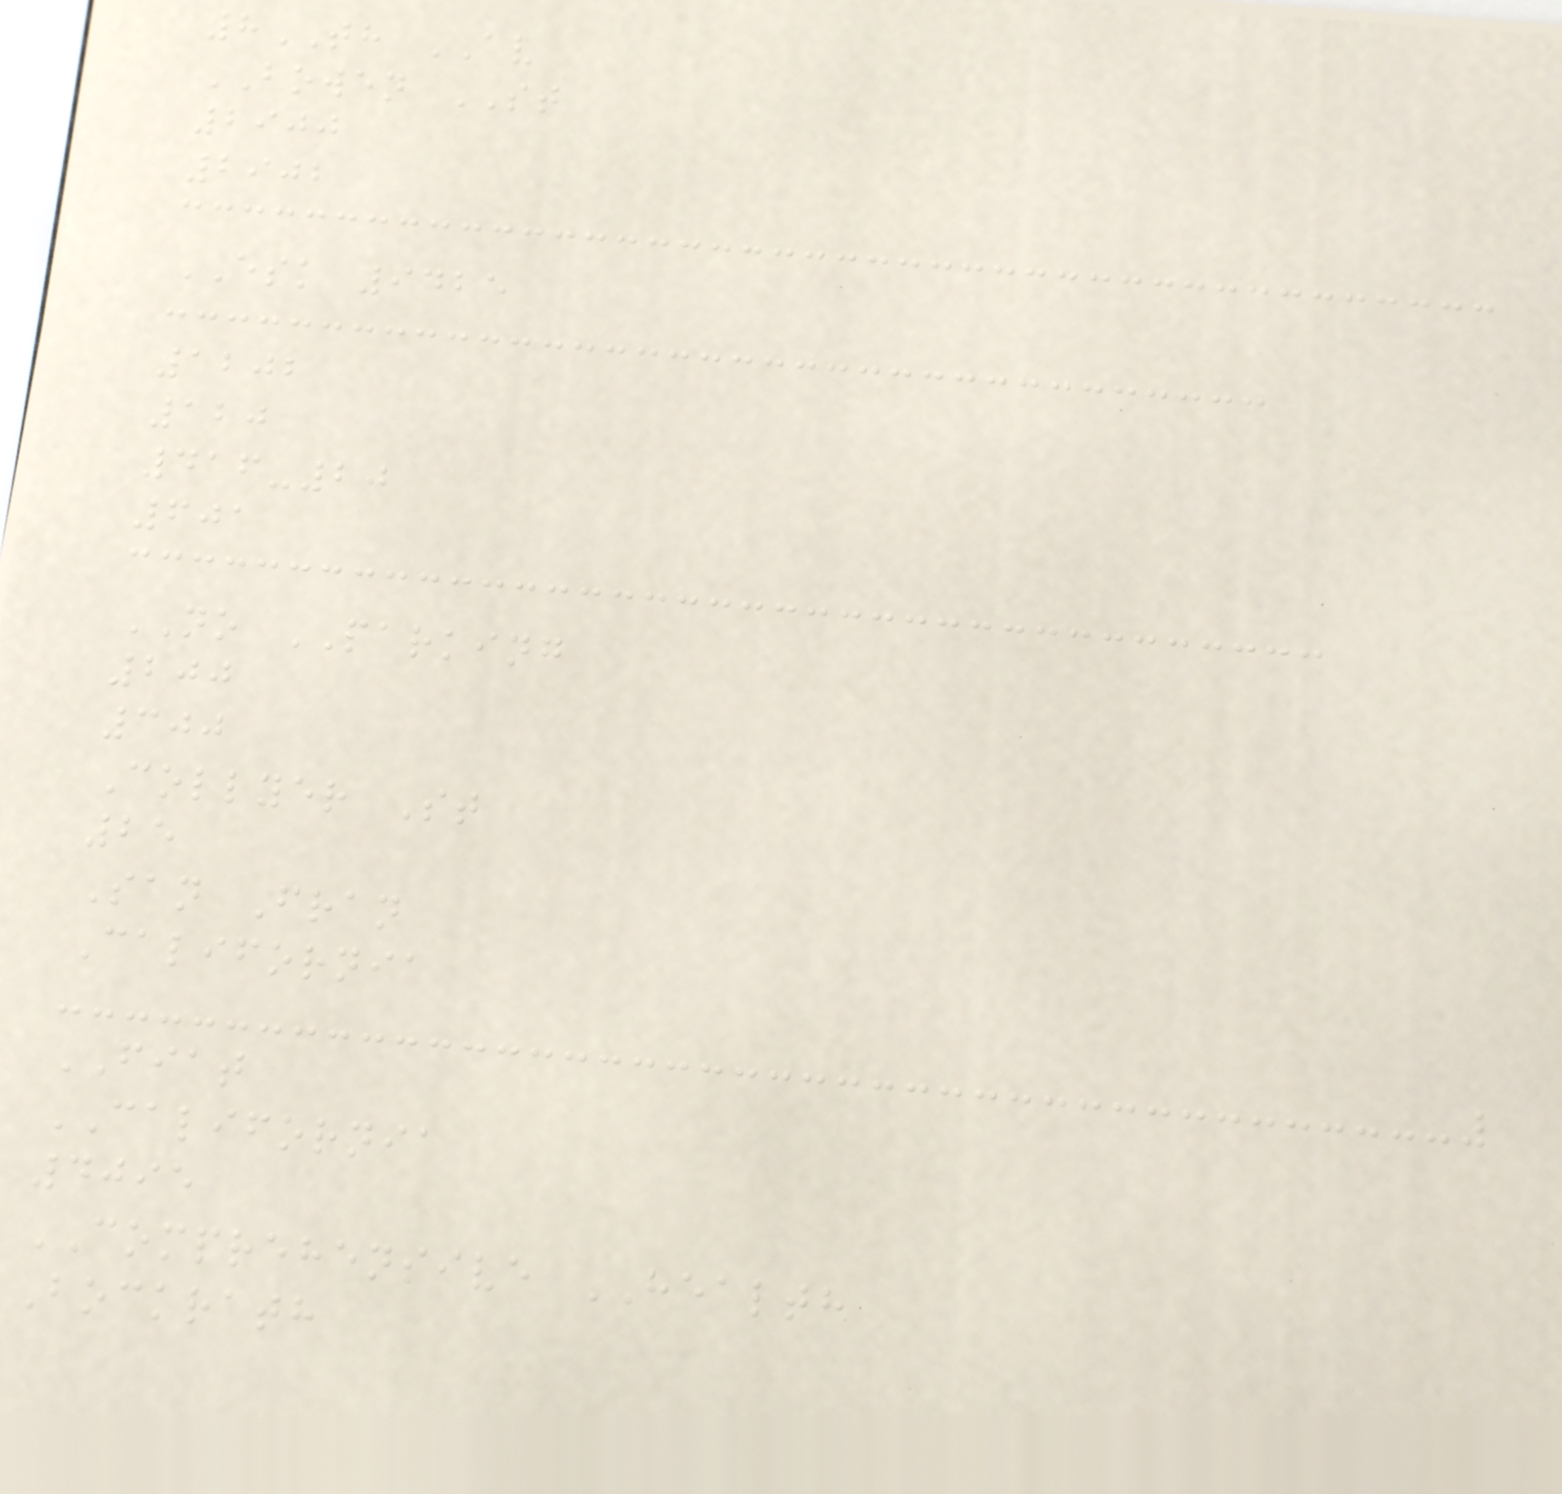8TH AV
BOWEN ST
2900
2902
ESK 9425
1202
120
416-20
601
NO PARKING
200
300
Collyer St
25
San Fran
California
FIAT
CALIFORNIA
4095
COMPREHENSIVE HEALTH
Bockrath
